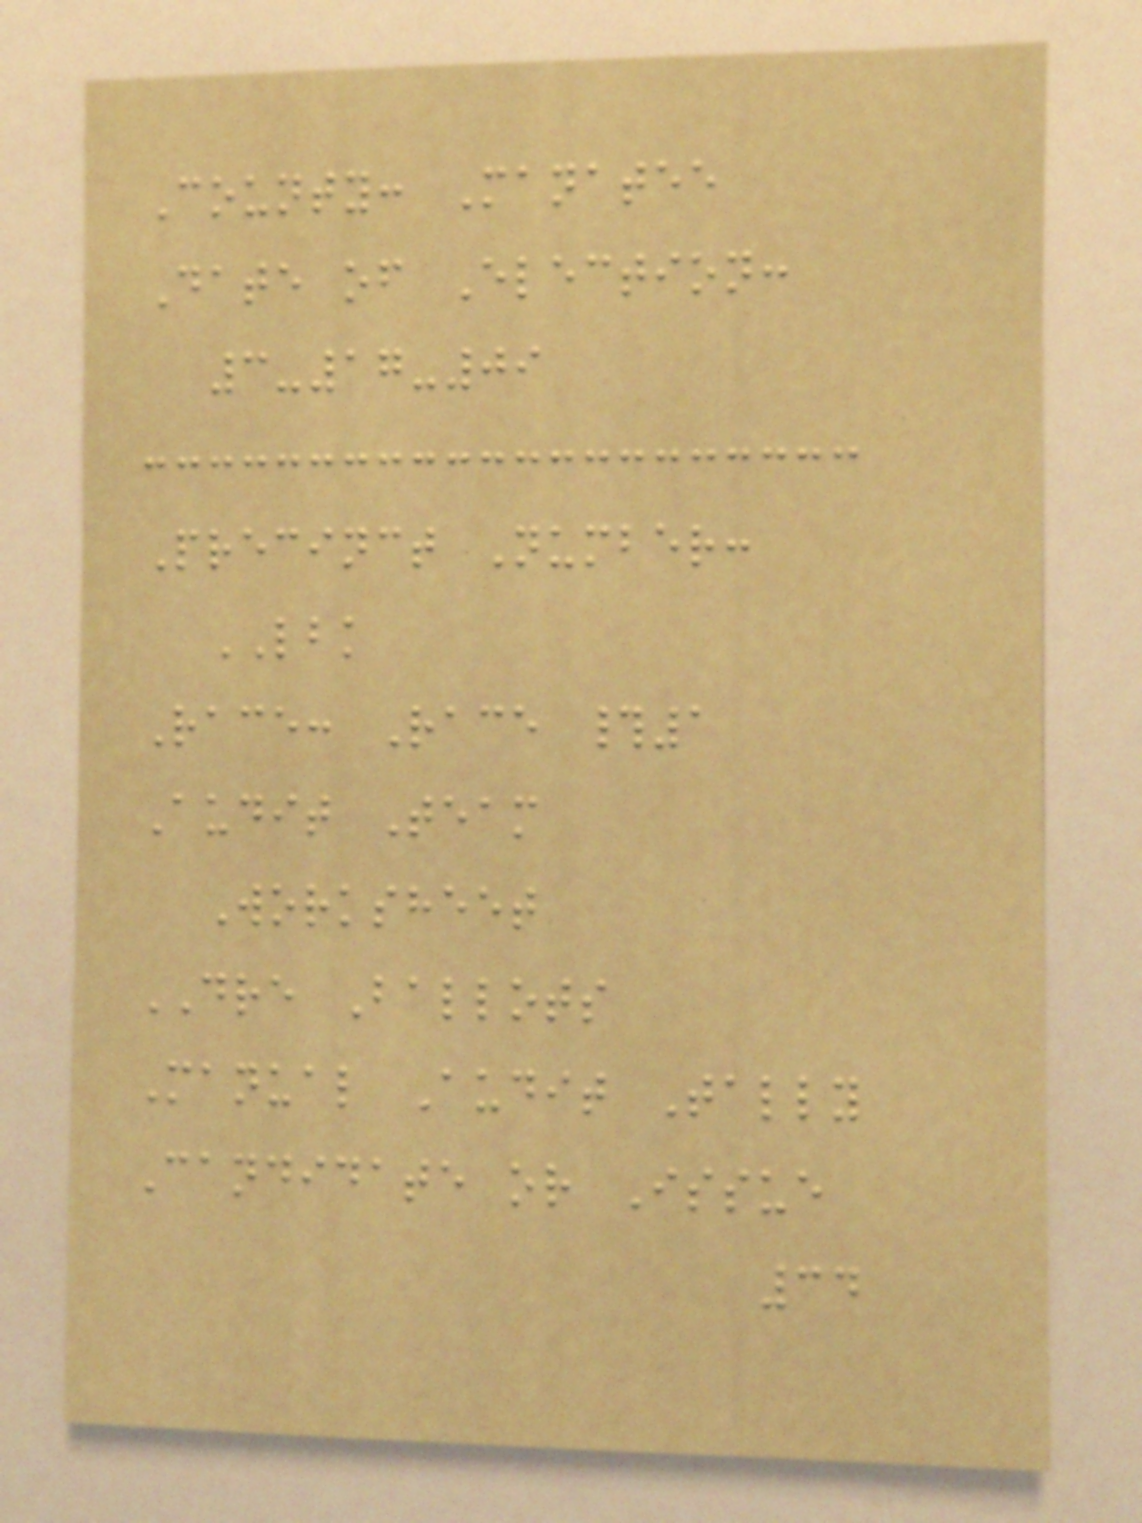County: Manatee
Date of Election:
3-17-09
Precinct Number:
LBK
Race: Race #1
Audit Team
Worksheet
DRE Ballots
Manual Audit Tally
Candidate or Issue
34
